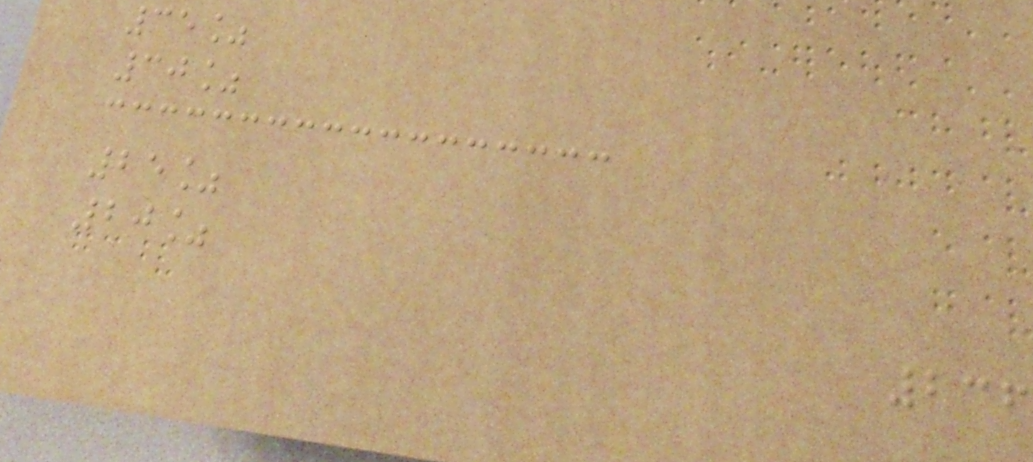35%
30%
25%
20%
236
